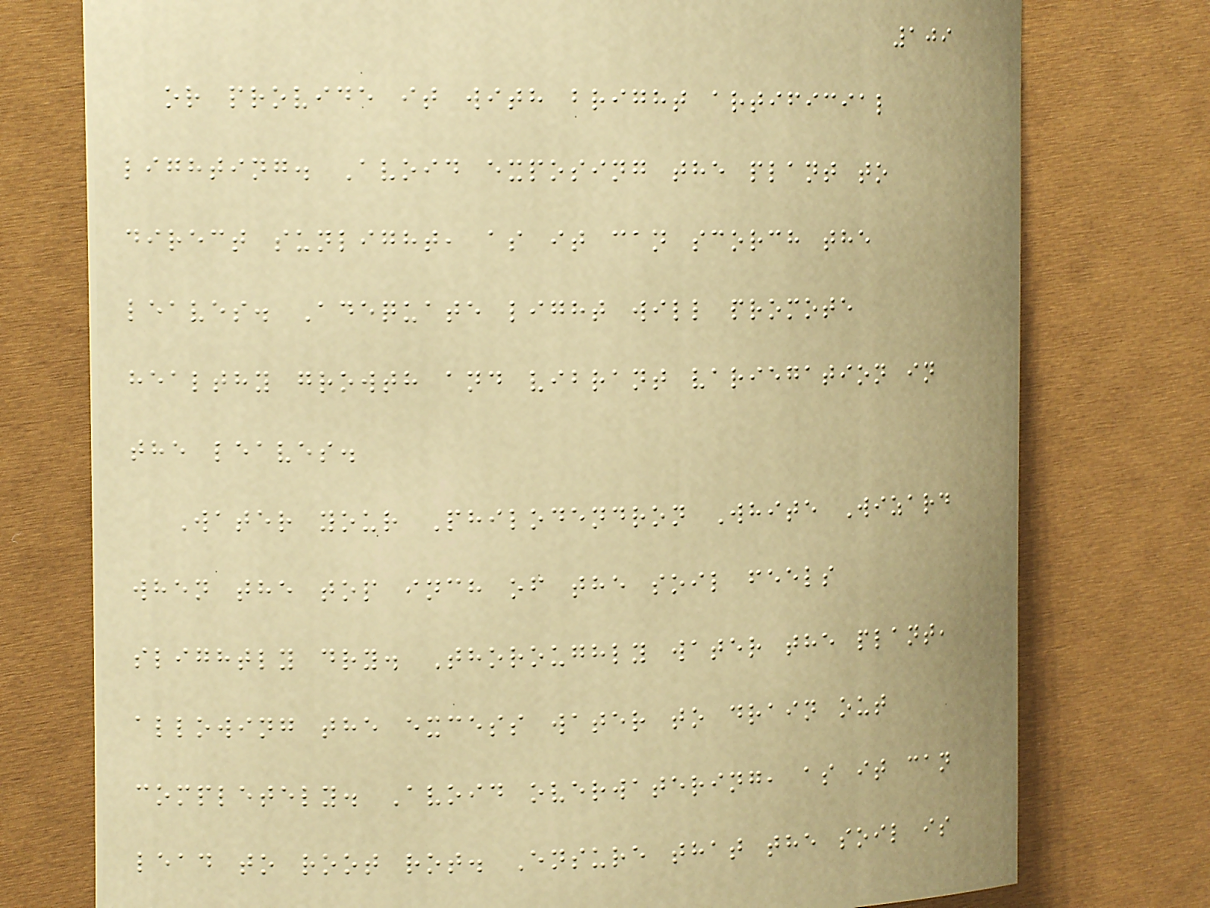109
or provide it with bright artificial
lighting. Avoid exposing the plant to
direct sunlight, as it can scorch the
leaves. Adequate light will promote
healthy growth and vibrant variegation in
the leaves.
Water your Philodendron White Wizard
when the top inch of the soil feels
slightly dry. Thoroughly water the plant,
allowing the excess water to drain out
completely. Avoid overwatering, as it can
lead to root rot. Ensure that the soil is
